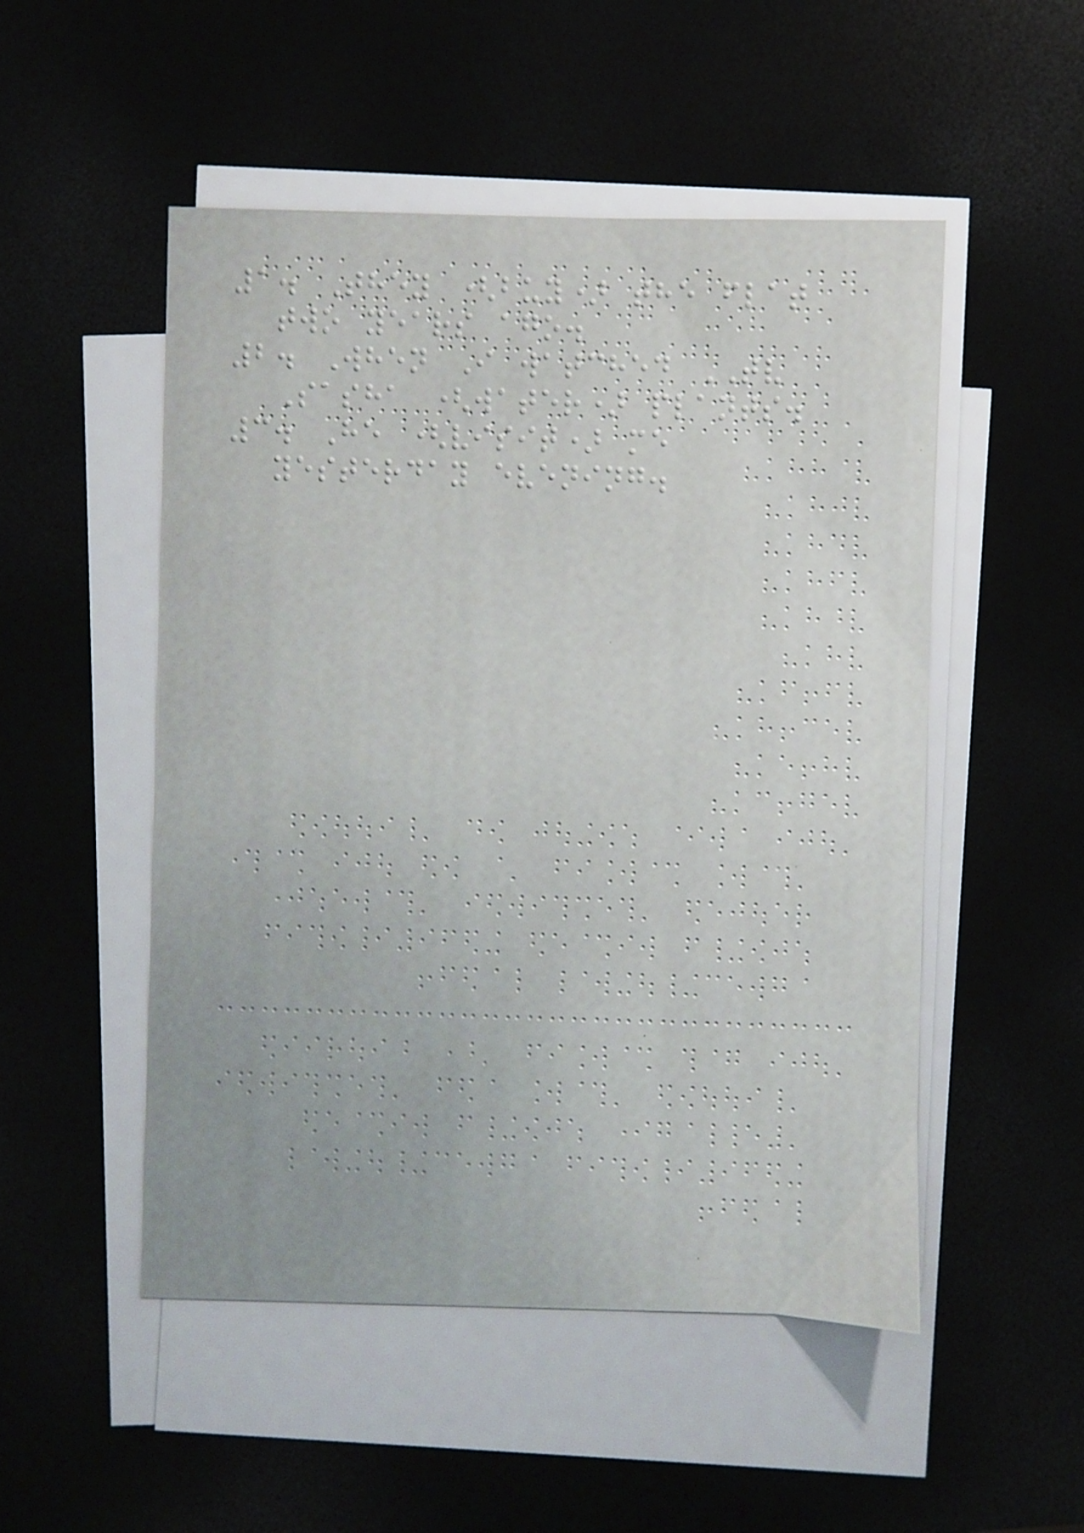1. They (buy) the flat
two years ago.
2. When I watched TV
Sasha (water) plants.
3. He (visit) me
yesterday evening.
